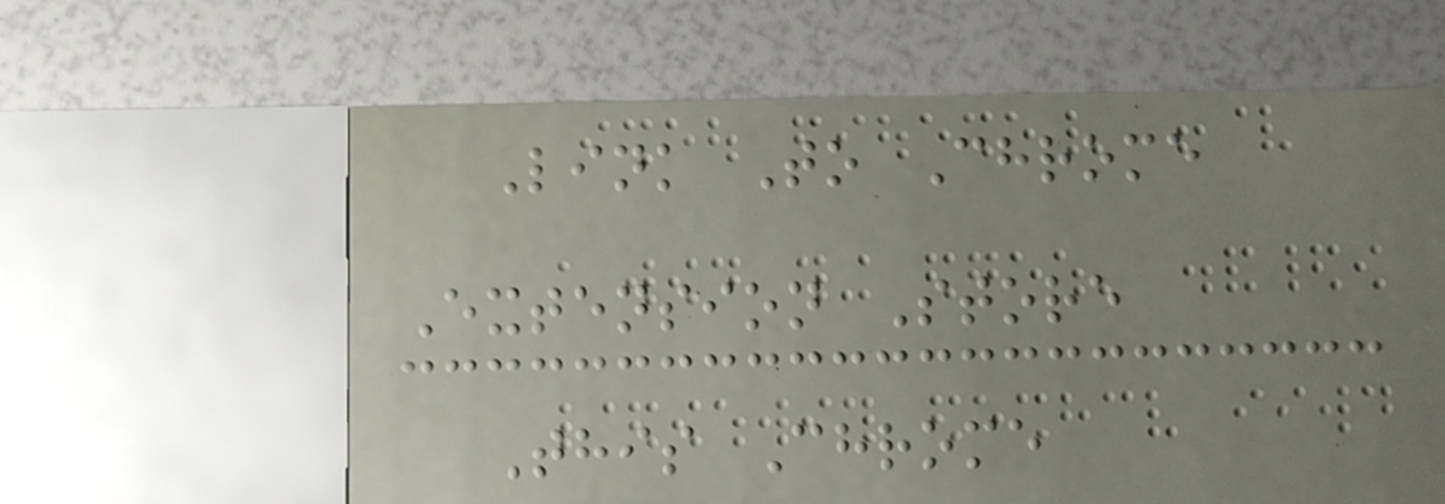Link To Chrome
Extension Store
This Chrome
